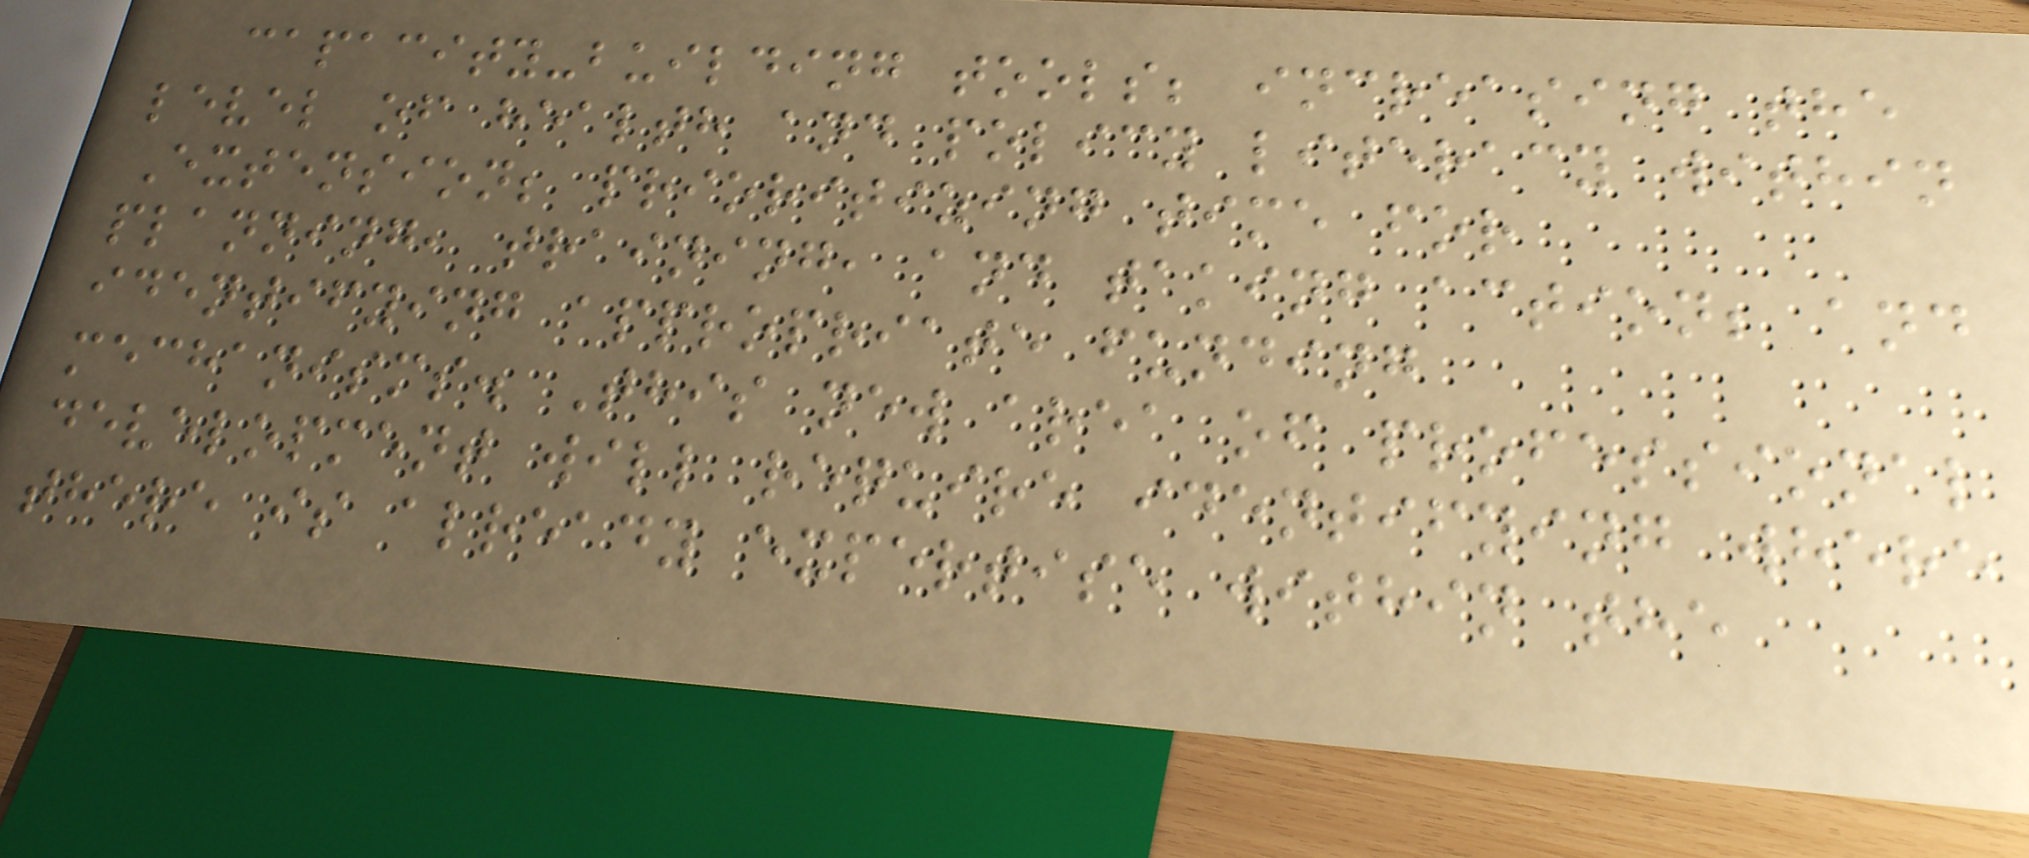capacity-building tools; increasing the
level of health and policy literacy within
Extension; prioritizing time for
planning, training, and taking action; and
identifying appropriate funding
mechanisms. This new area of professional
development will require identifying where
there is already expertise within the
